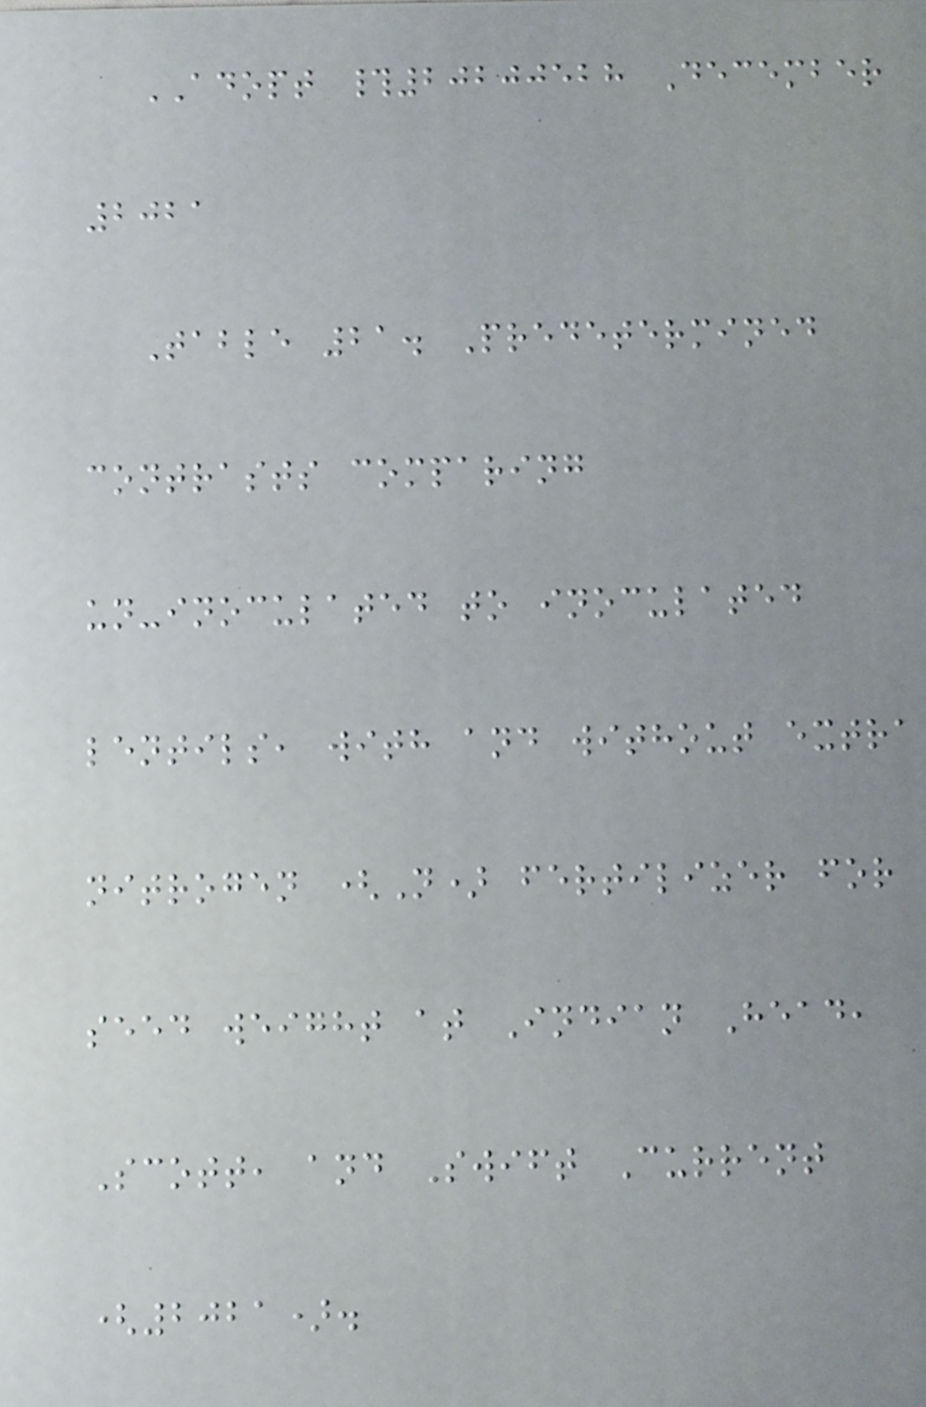ADOPT #20200528 December
2021
Table 21. Predetermined
contrasts comparing
un-inoculated to inoculated
lentils, with and without extra
nitrogen (N) fertilizer for
seed weight at Indian Head,
Scott, and Swift Current
(2021).
